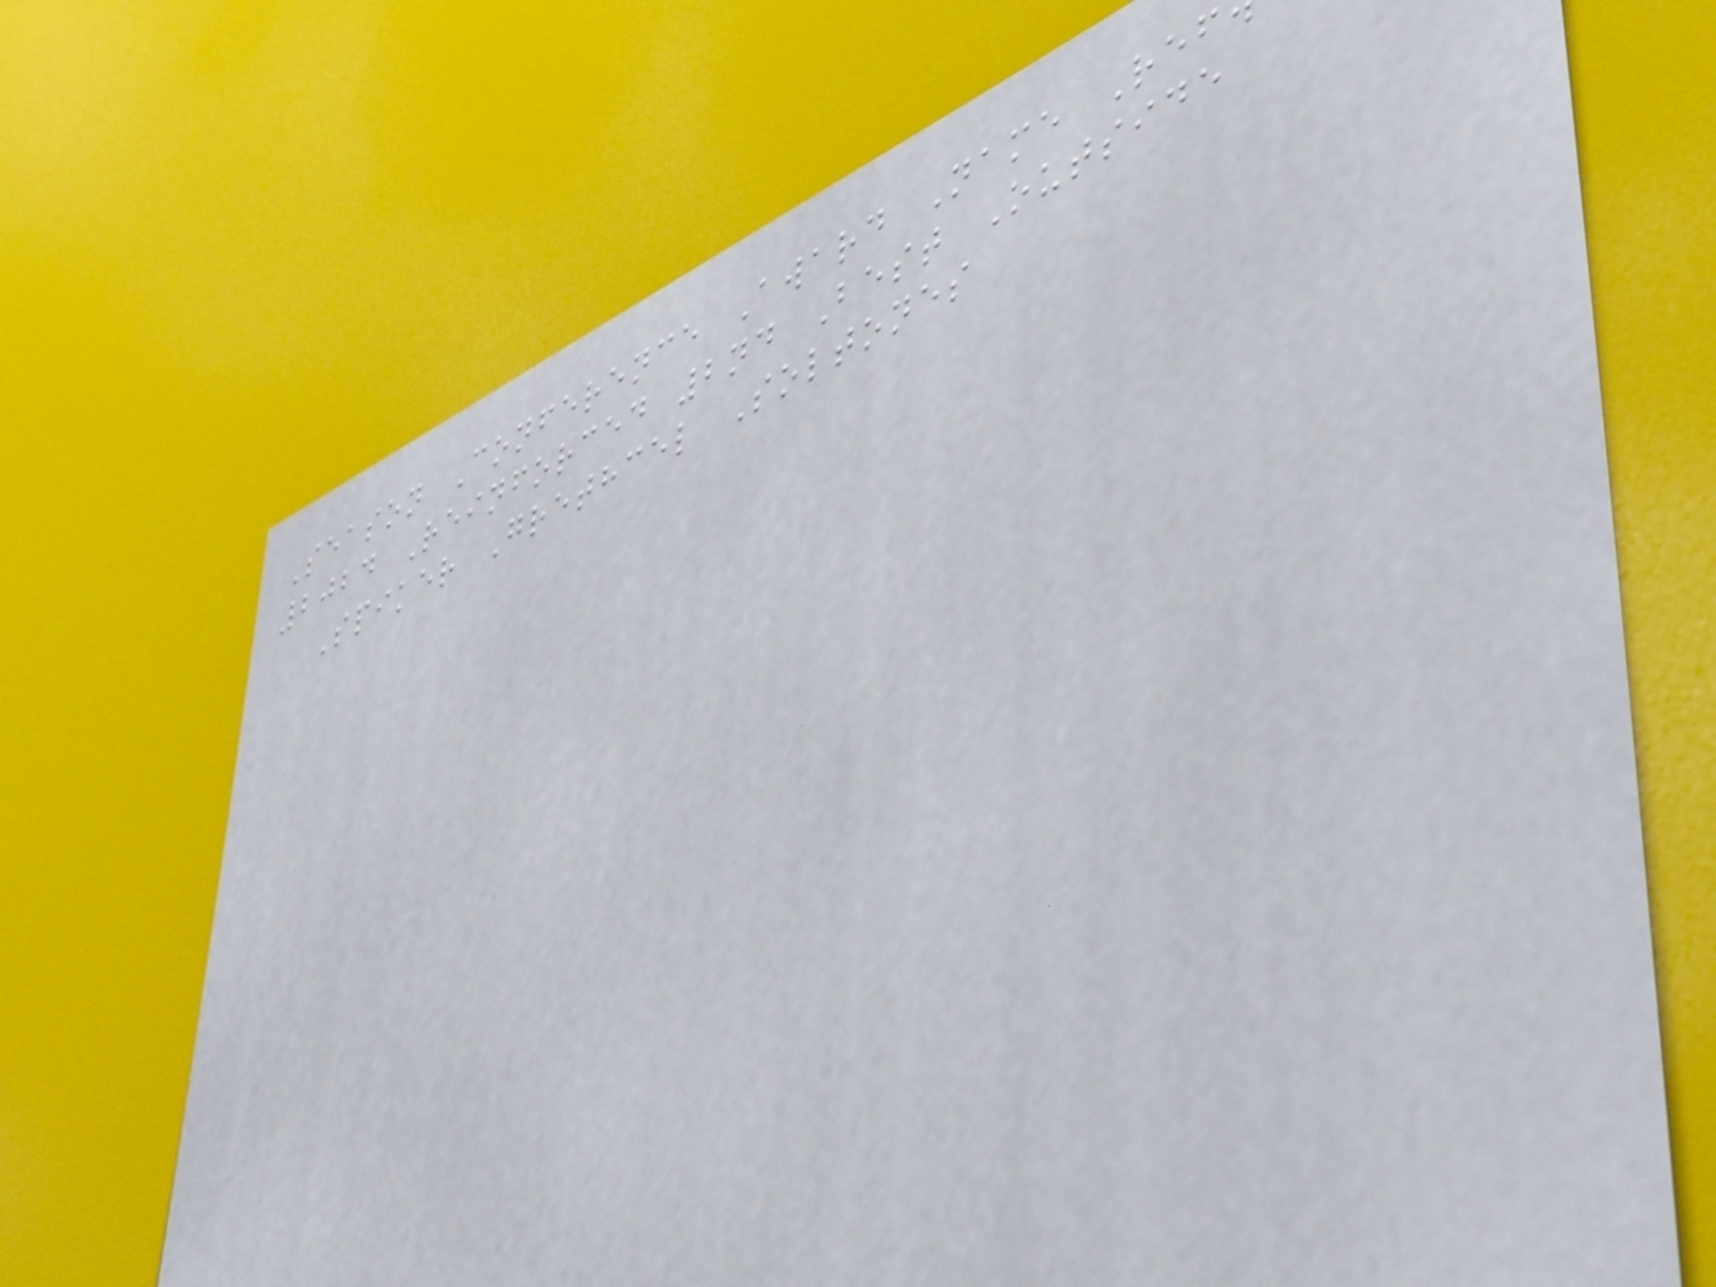Season Conference Award Name Ref
2024 Reinforced 2nd Best Outside
Spiker Grethcel Soltones
